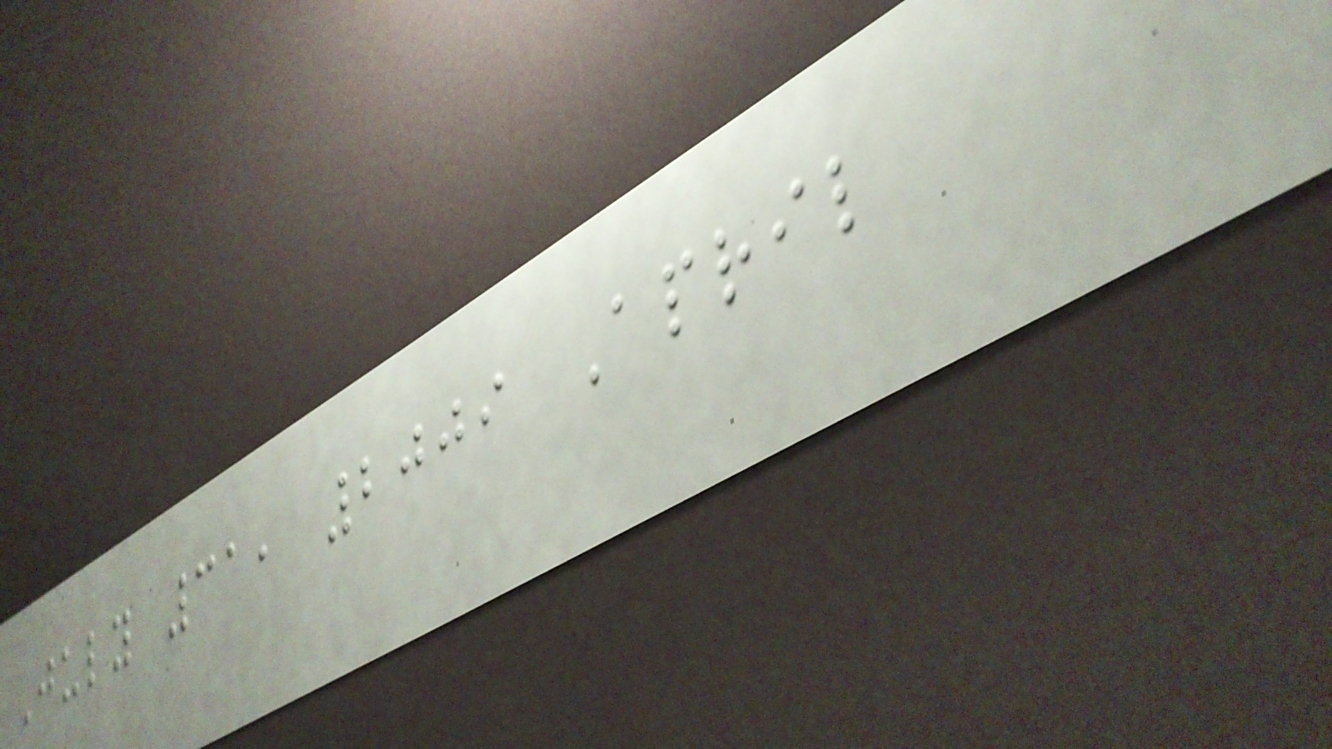July 31, 2009 April
